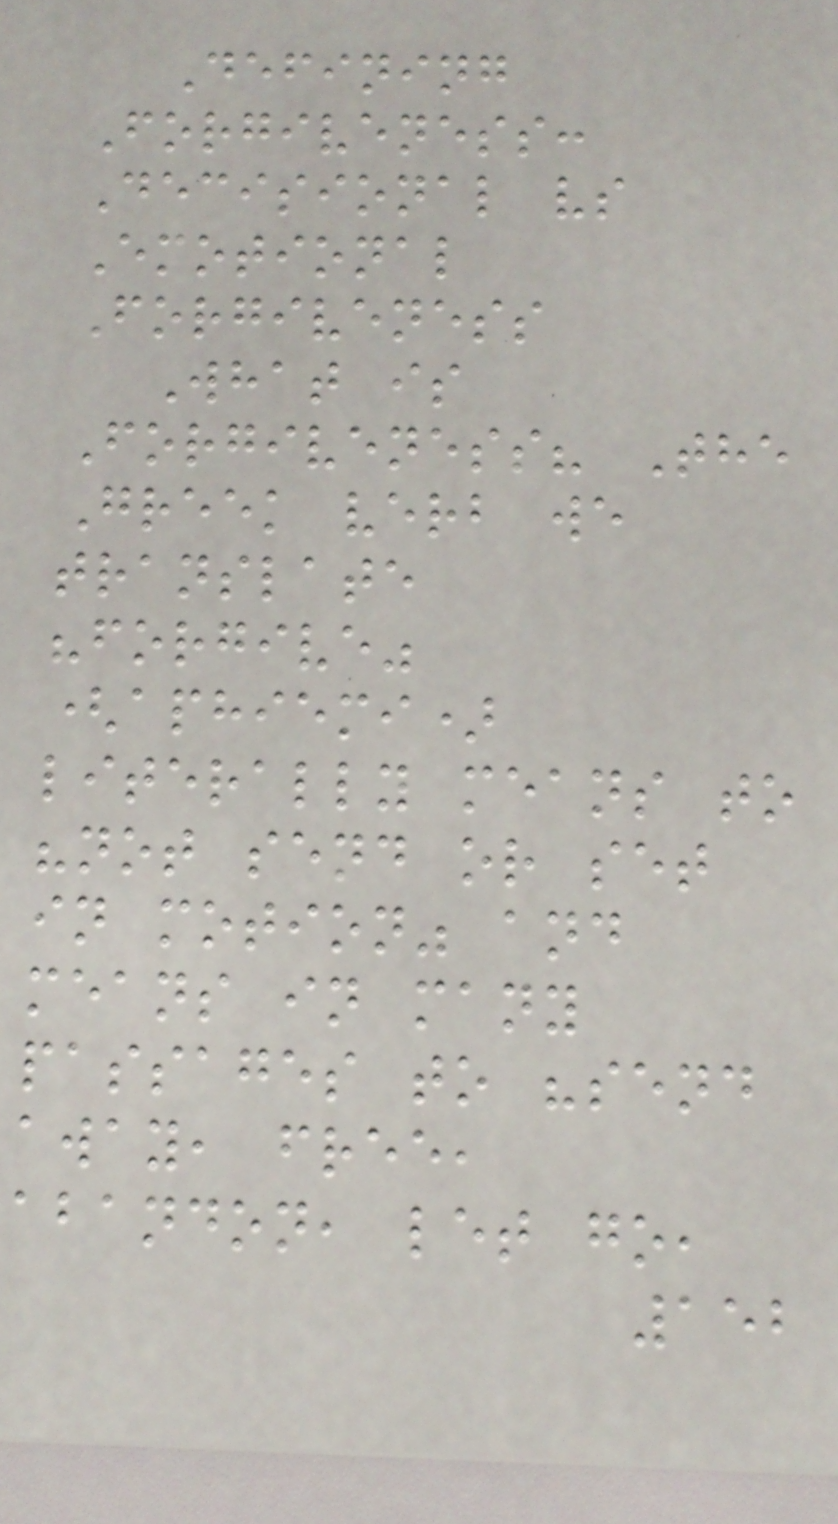Defining
Forgiveness:
Decisional vs
Emotional
Forgiveness
What is
Forgiveness? The
Greek verb we
translate
"forgive"
(aphiemi)
literally means to
"not send or set
in motion" and
means in many
passages to "send
away, free,
abandon, let go,
152
